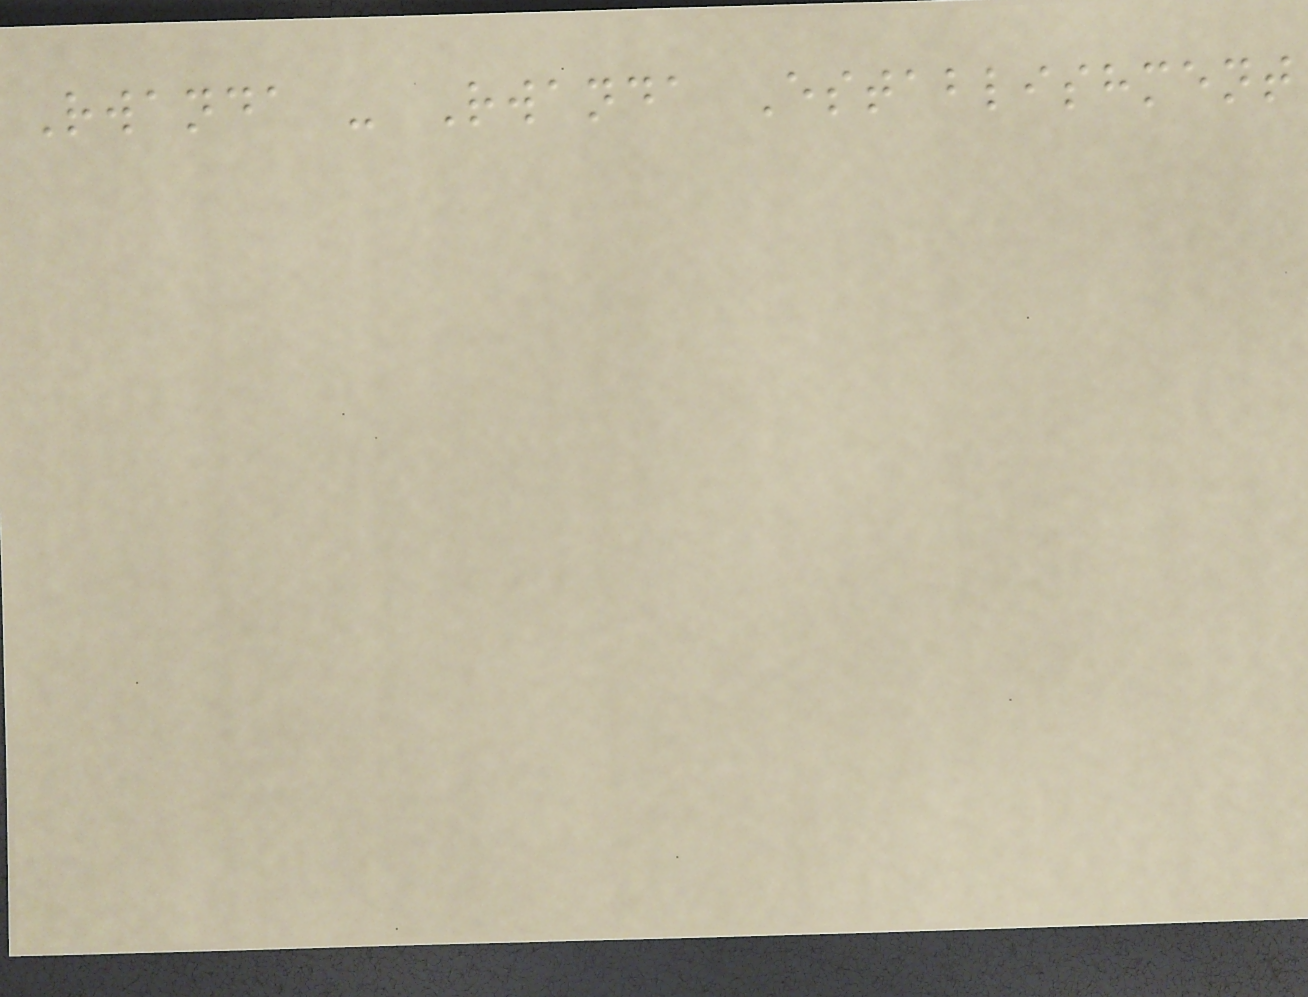Rwanda - Rwanda Establishment
